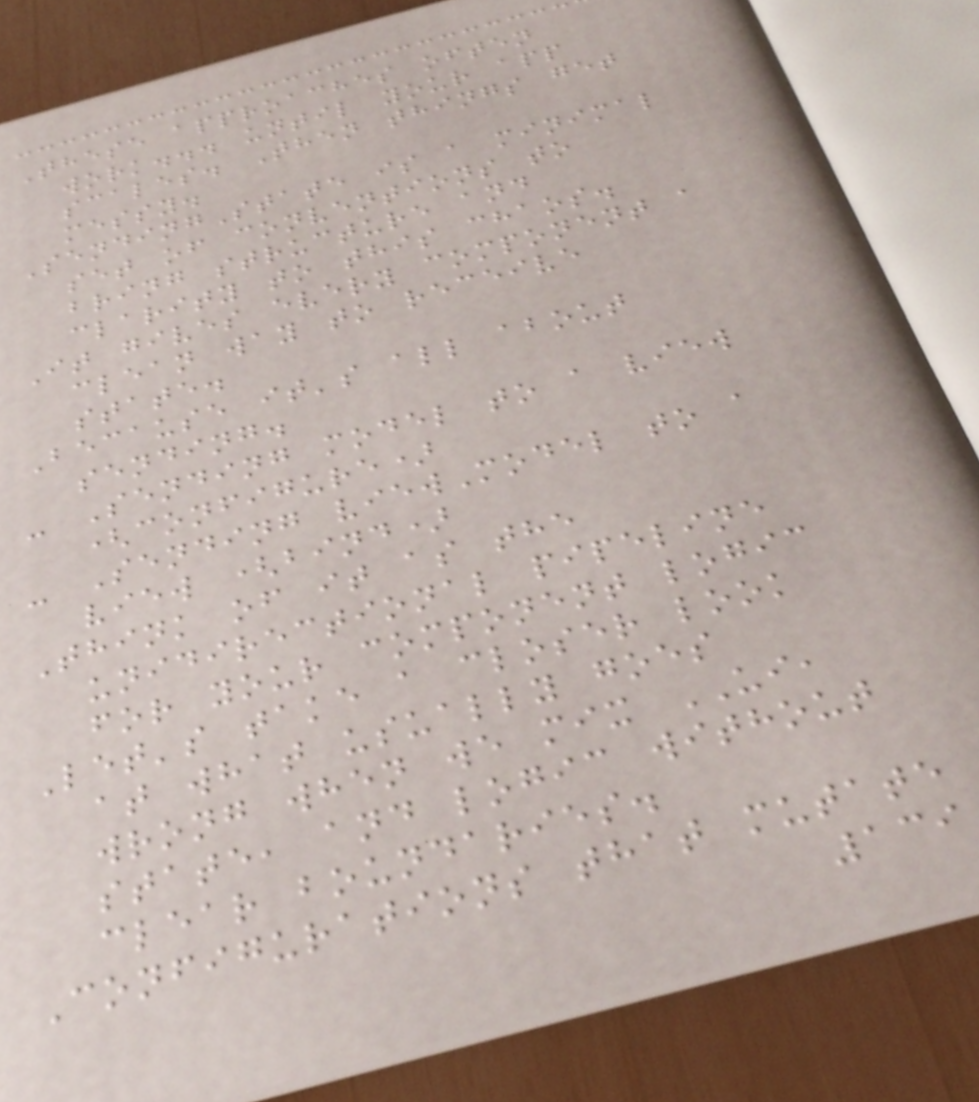These approaches often
work... until your app
scales. Then things get
messy.
SendingState is a minimal
set of conventions to
bring structure and
clarity to this chaos.
It gives every component a
clean way to receive
state.
Because it's all about
sending.
- Sending model to a view
(configure)
- Sending viewModel to a
view (bind)
Think of it as the
unidirectional pipeline
for your component logic
Let's take a closer look
at what usually goes
wrong when we mix UI,
state, and logic without
clear boundaries.
Configurations that mutate
139
